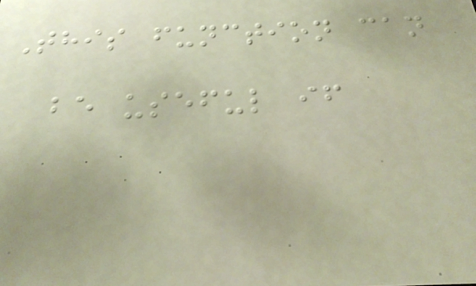This function can
be useful if
